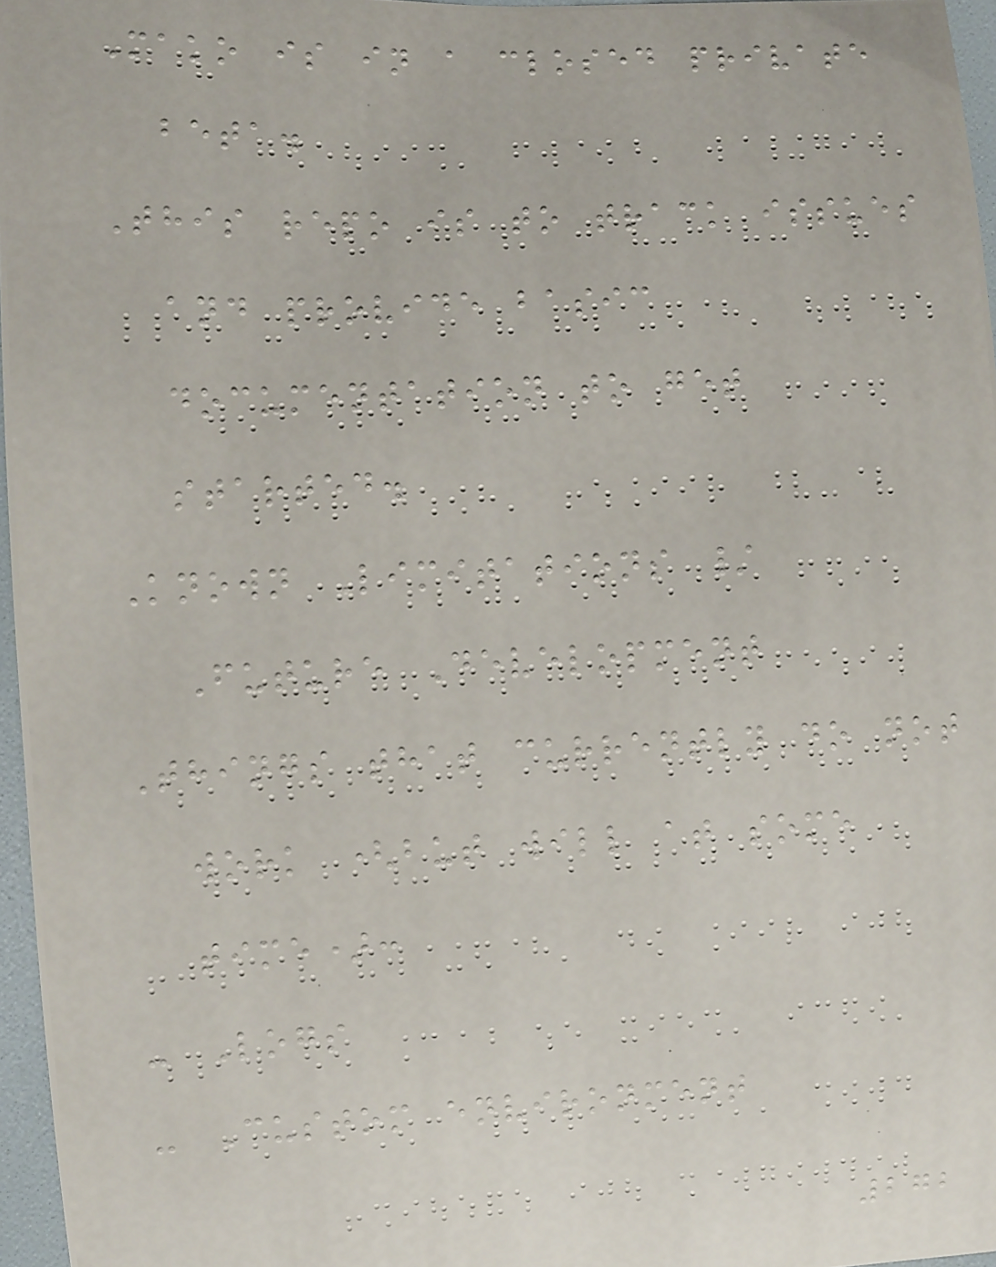Mako is in a closed private
beta.
This repo is to track issues
and provide basic
documentation to get
started.
Known Limitations /
Future Development
Things that currently do not
work (but will at some
time):
- Logs
- Custom environment
272
